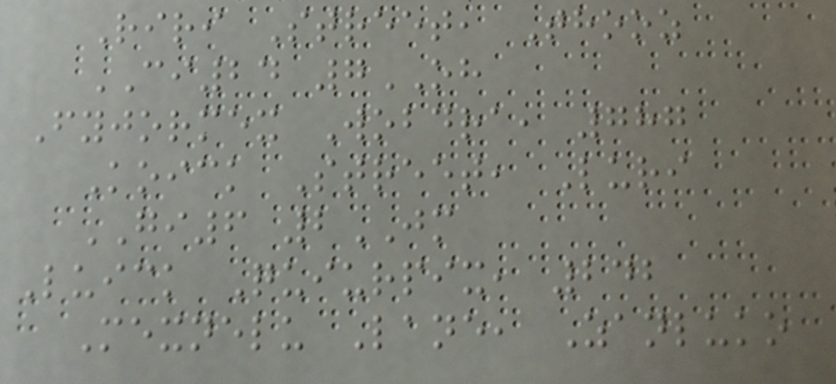Riri Street, Thooz
CI24 7OH
Fyjormex Wobdra, 787
Koick Street, Luri
GI6 2JM
Luick Quiurpix, 242
Mexnelu Lane, Zanluko
